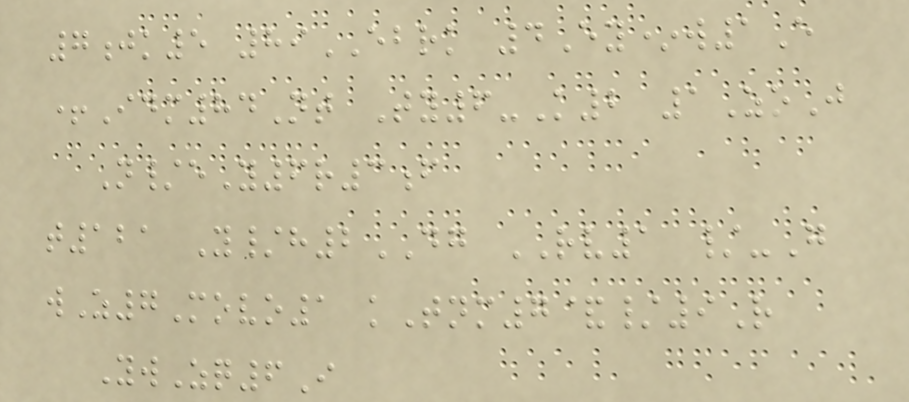7jk5 89EBRK 4Ey*w1E
+Idm84Nt Ty6-K2 1ZoJ
N/eY6r3f
t121 Y/h2DG RV1 /-G
wZ7Movo1 kTnm7&/9R
YwZq6I
